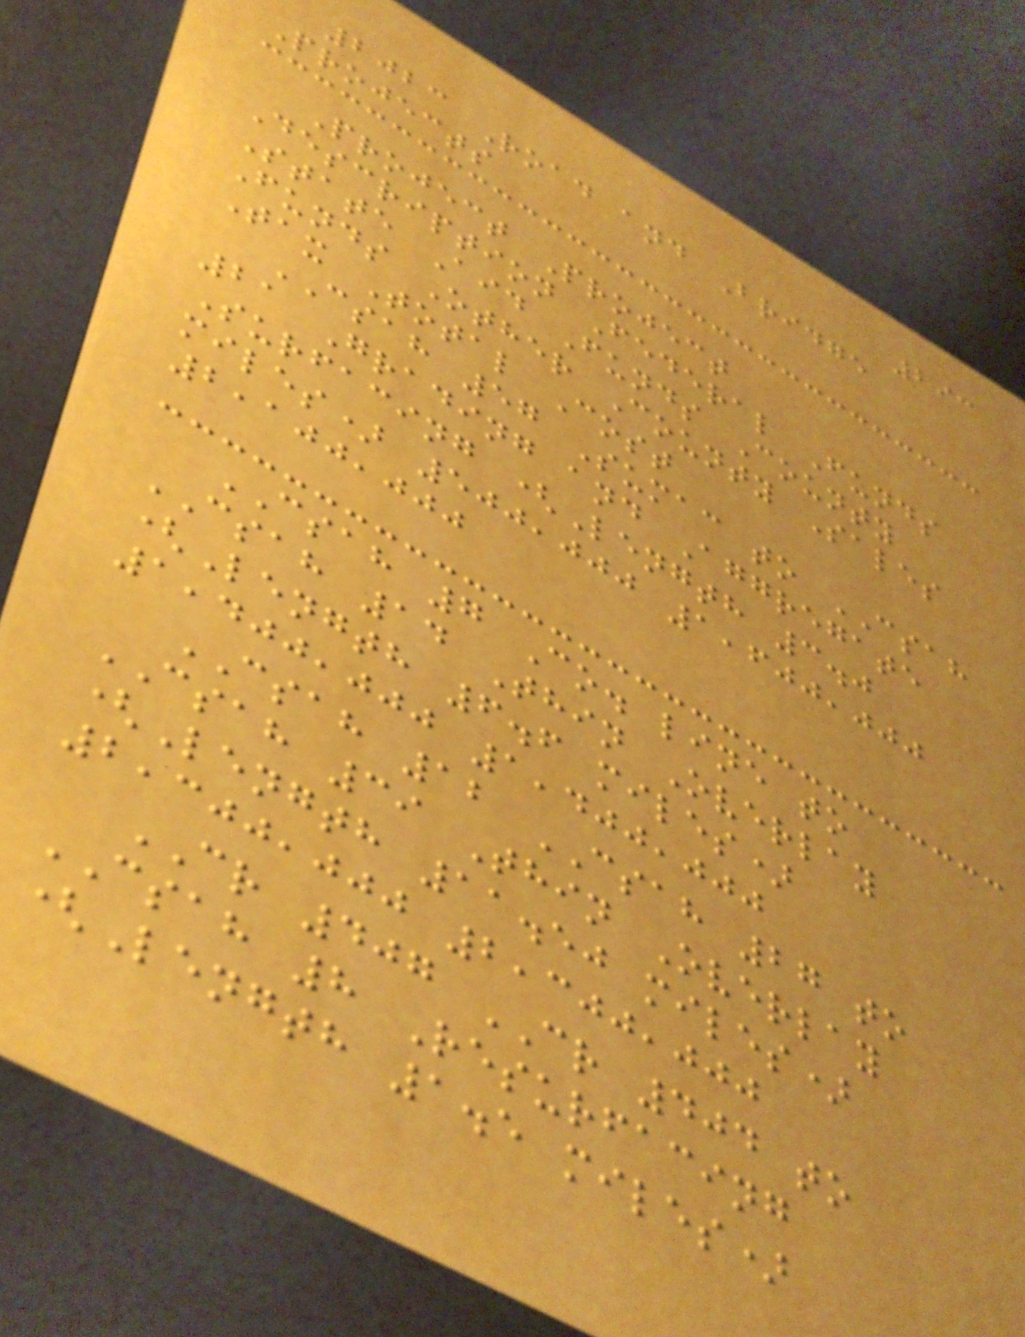293
2023 Road and Bridge
Projects
Project Project
Description Federal Funds
State Aid Funds County
Funds Other County Sales
Tax Total Cost
CSAH 57 Sumac to CSAH
21 Grading and Aggregate
Surfacing (Length 3.0
miles) 500,000 1,600,000
2,100,000
CSAH 7 Co. line to
CSAH 14 Thin Overlay
(Length 6.6 miles)
1,400,000 1,400,000
CSAH 12 CSAH 27 to
CSAH 39 Thin Overlay
(Length 11.50 miles)
2,300,000 2,300,000
CR 407 CR 404 to
CSAH 8 Resurfacing
(Length 1.5 miles)
